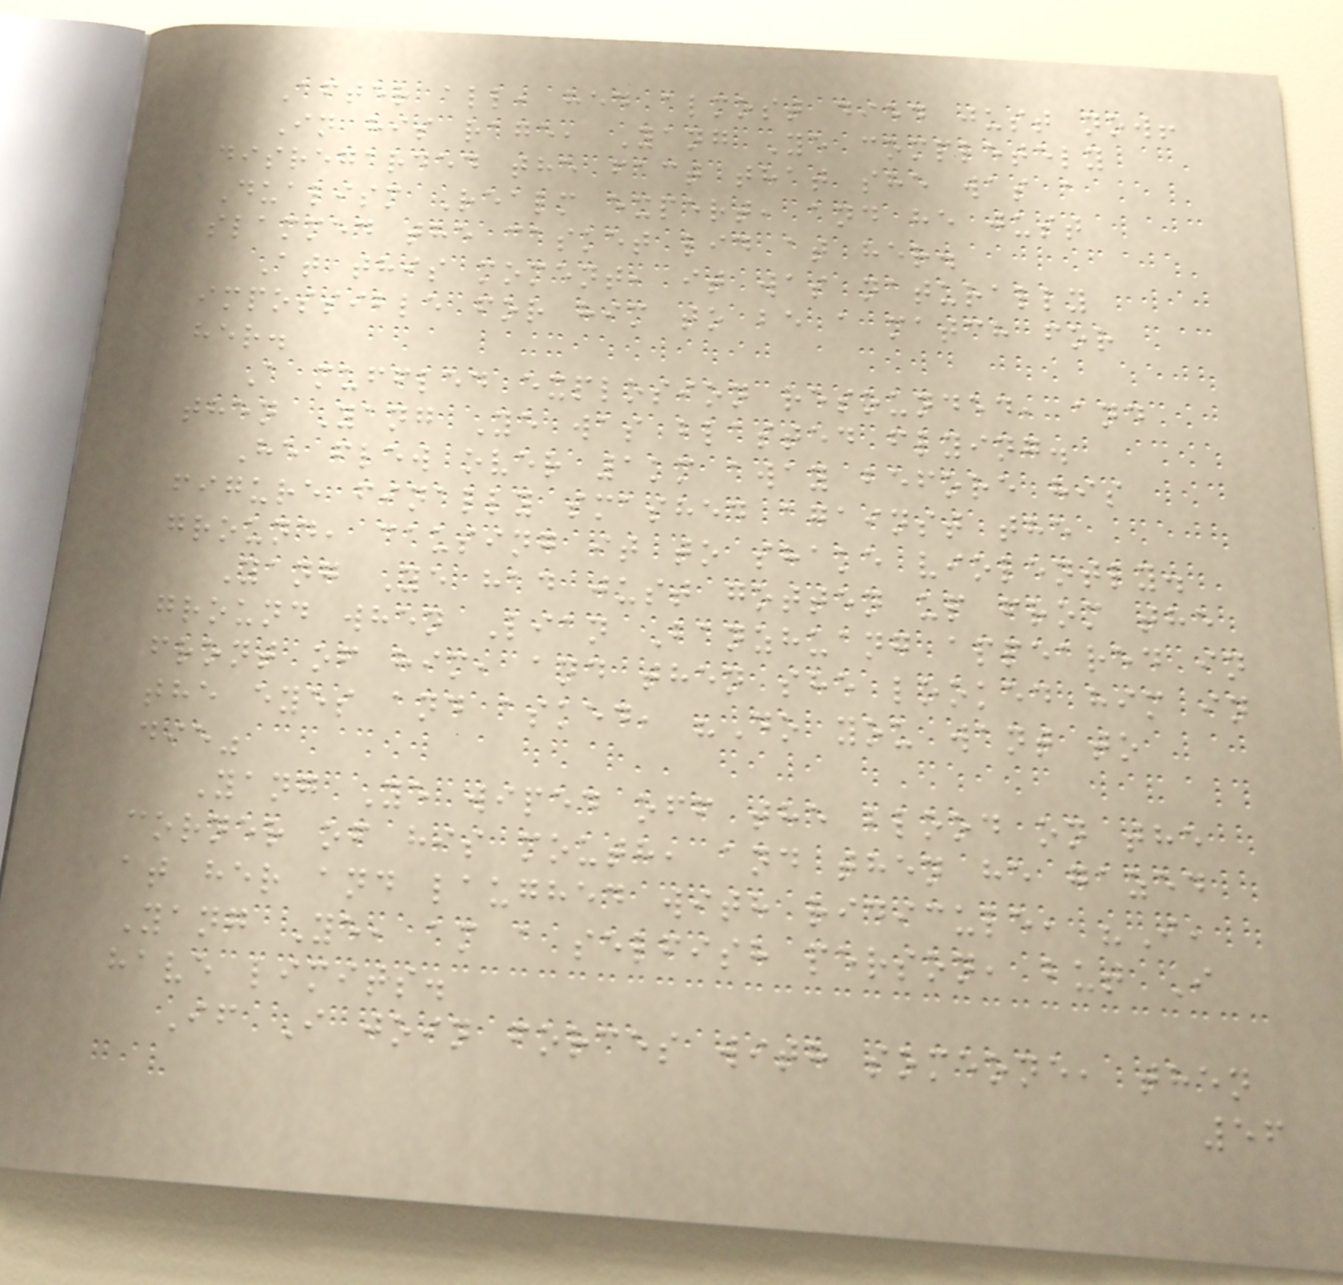After all, hed almost died just now!
In his rage, Yang Ye completely
disregarded the fact that she was a
Dualism Realm expert, and he just
slammed the casket lid at her.
At this moment, it was naturally
impossible for him to be a match for
her.
A muffled explosion resounded, and
then Yang Ye was blasted flying.
He flew over 1km away before his
figure finally smashed against the
ground, causing it to shake violently.
Yang Ye had just gotten up from the
ground when Lian Banzhuang appeared in
front of him, and then she looked him in
the eyes and asked, "Do you want to
die"
Yang Ye wiped off the blood on the
corner of his mouth, and then he gazed
at her and laughed with ridicule, "I,
Yang Ye, am a selfish person, but I
have limits.
If I join forces with someone, then
56
